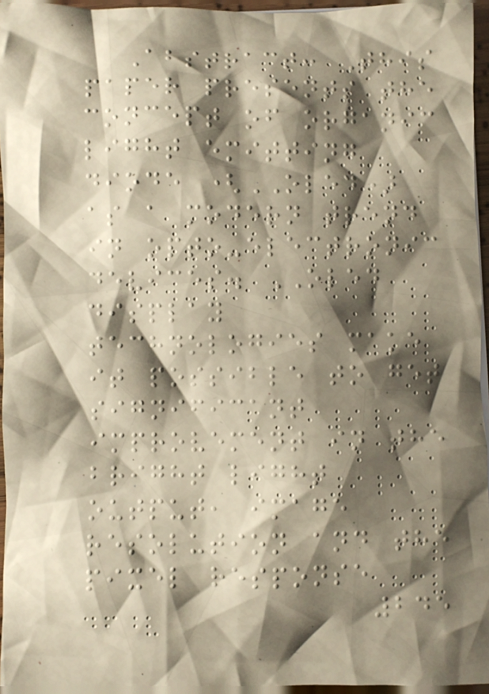Abstract: This
paper presents the
concept of organic
light emitting
diode (OLED)
as a modern trend
in opto-electronic
devices. OLED
display
technologies make
it possible to get
significant
improvement in the
bright light
output, image
resolution and the
pixel response
245
